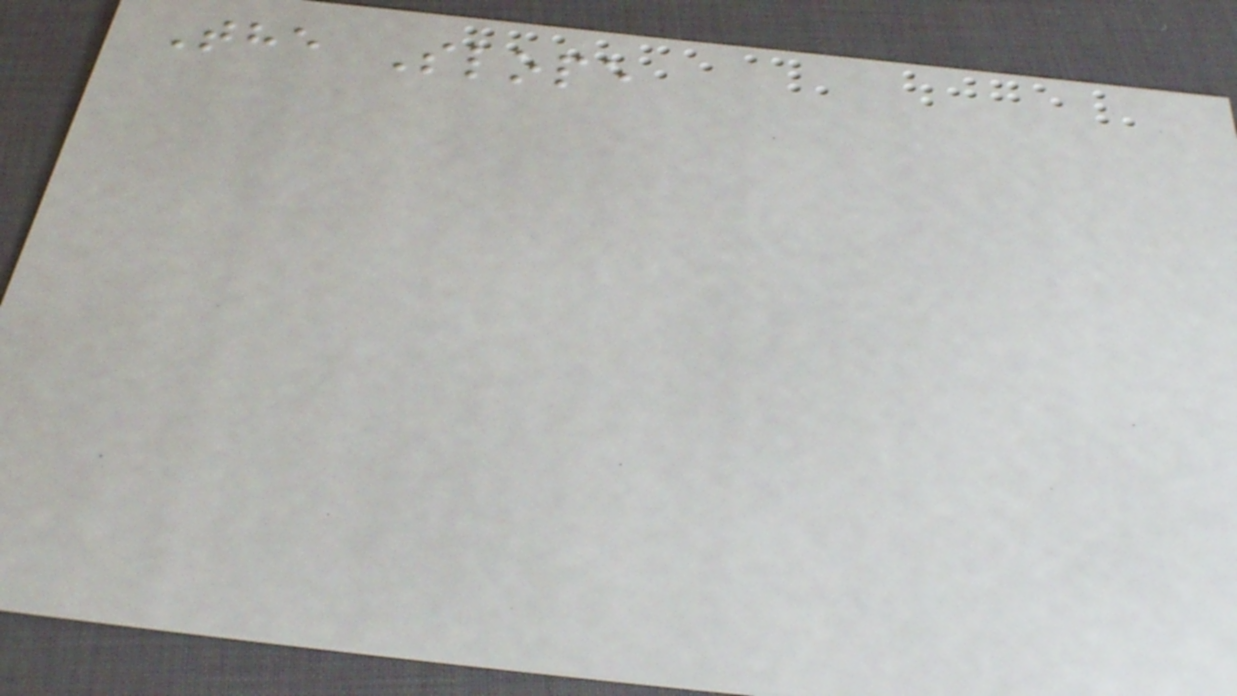The Slope
